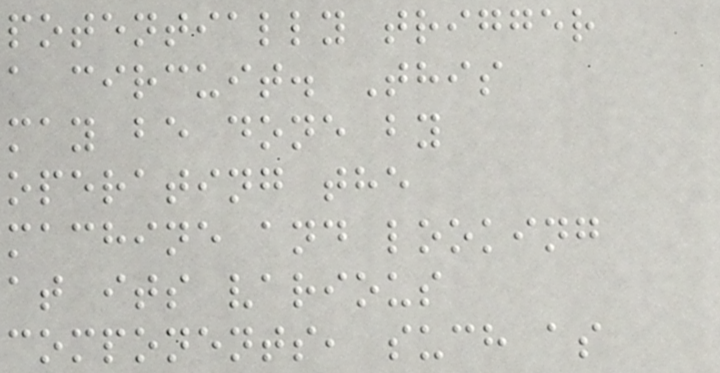potentially trigger
a circuit. This
may be done by
operating the
machine and looking
at its various
components, such as
